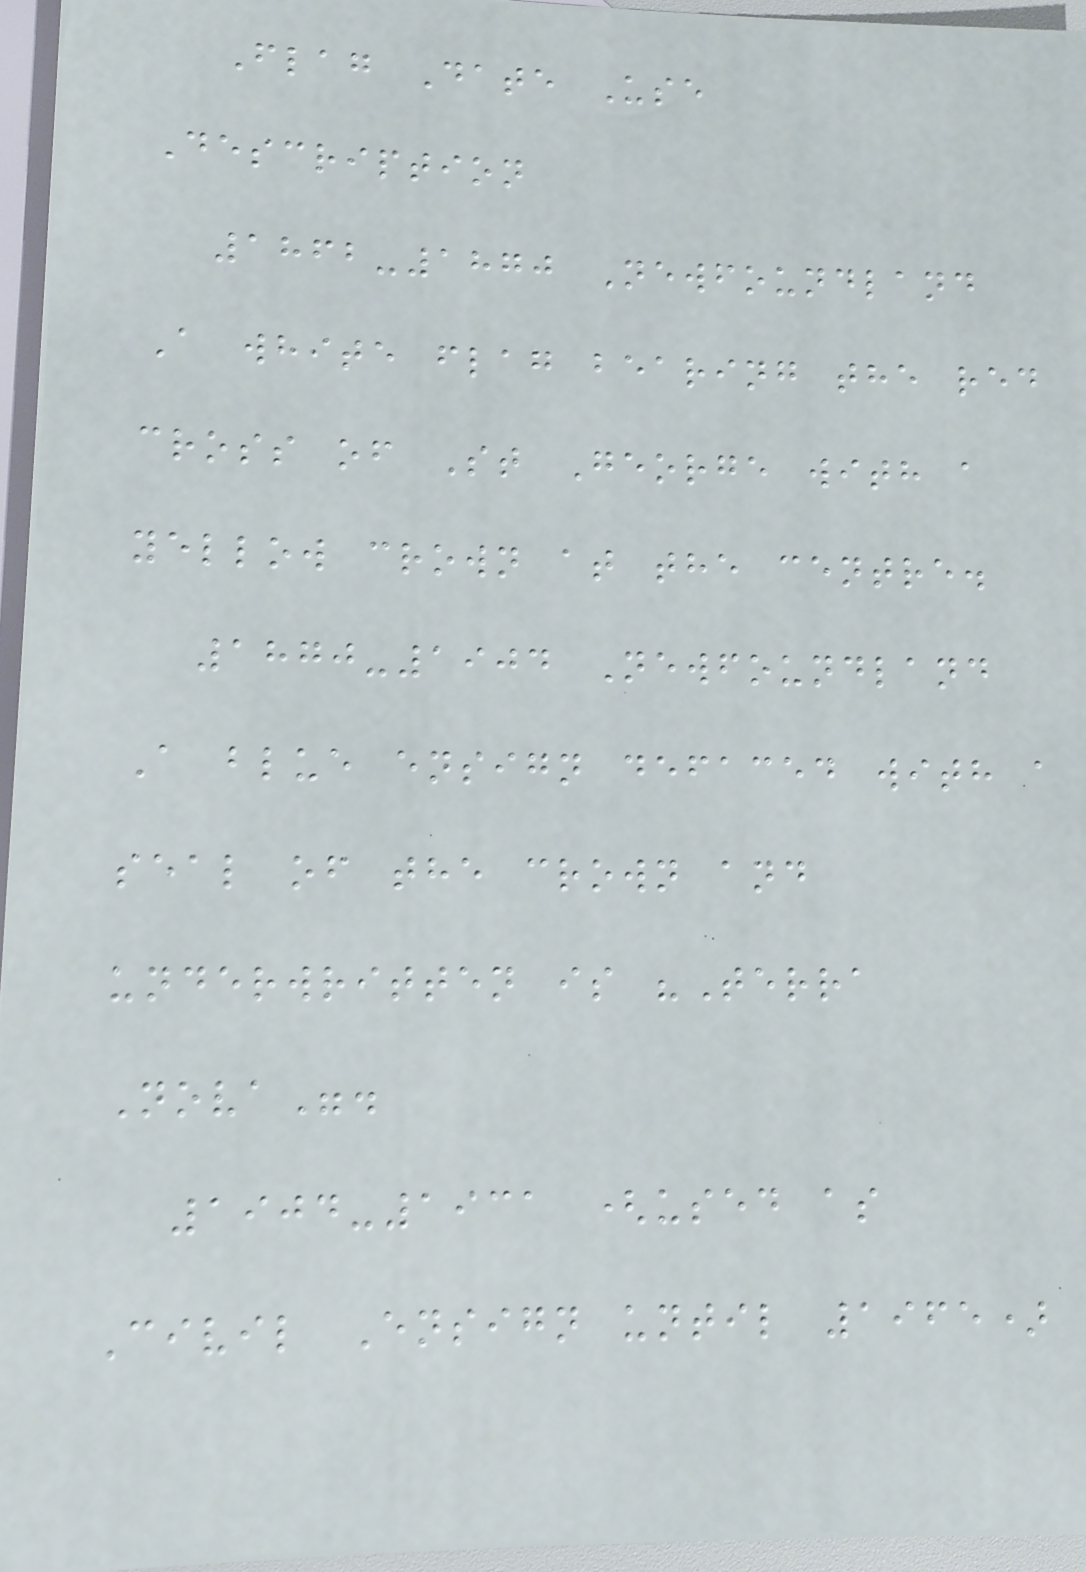Flag Date Use
Description
1862-1870 Newfoundland
A white flag bearing the red
cross of St George with a
yellow crown at the centre.
1870-1904 Newfoundland
A blue ensign defaced with a
seal of the crown and
underwritten is "Terra
Nova".
1904-1931 (used as
Civil Ensign until 1965)
